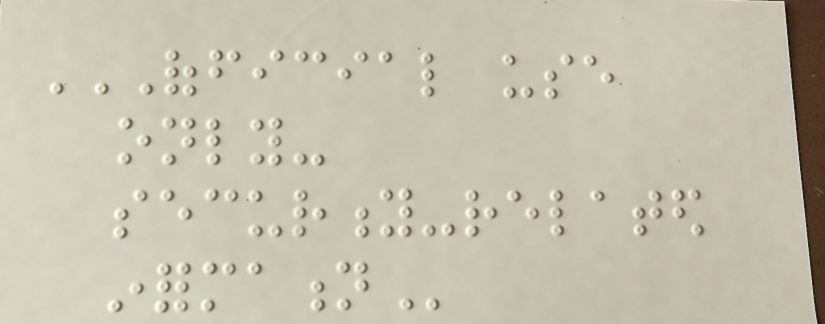OFFICIAL USE
ONLY-
SECURITY-RELATED
INFORMATION
